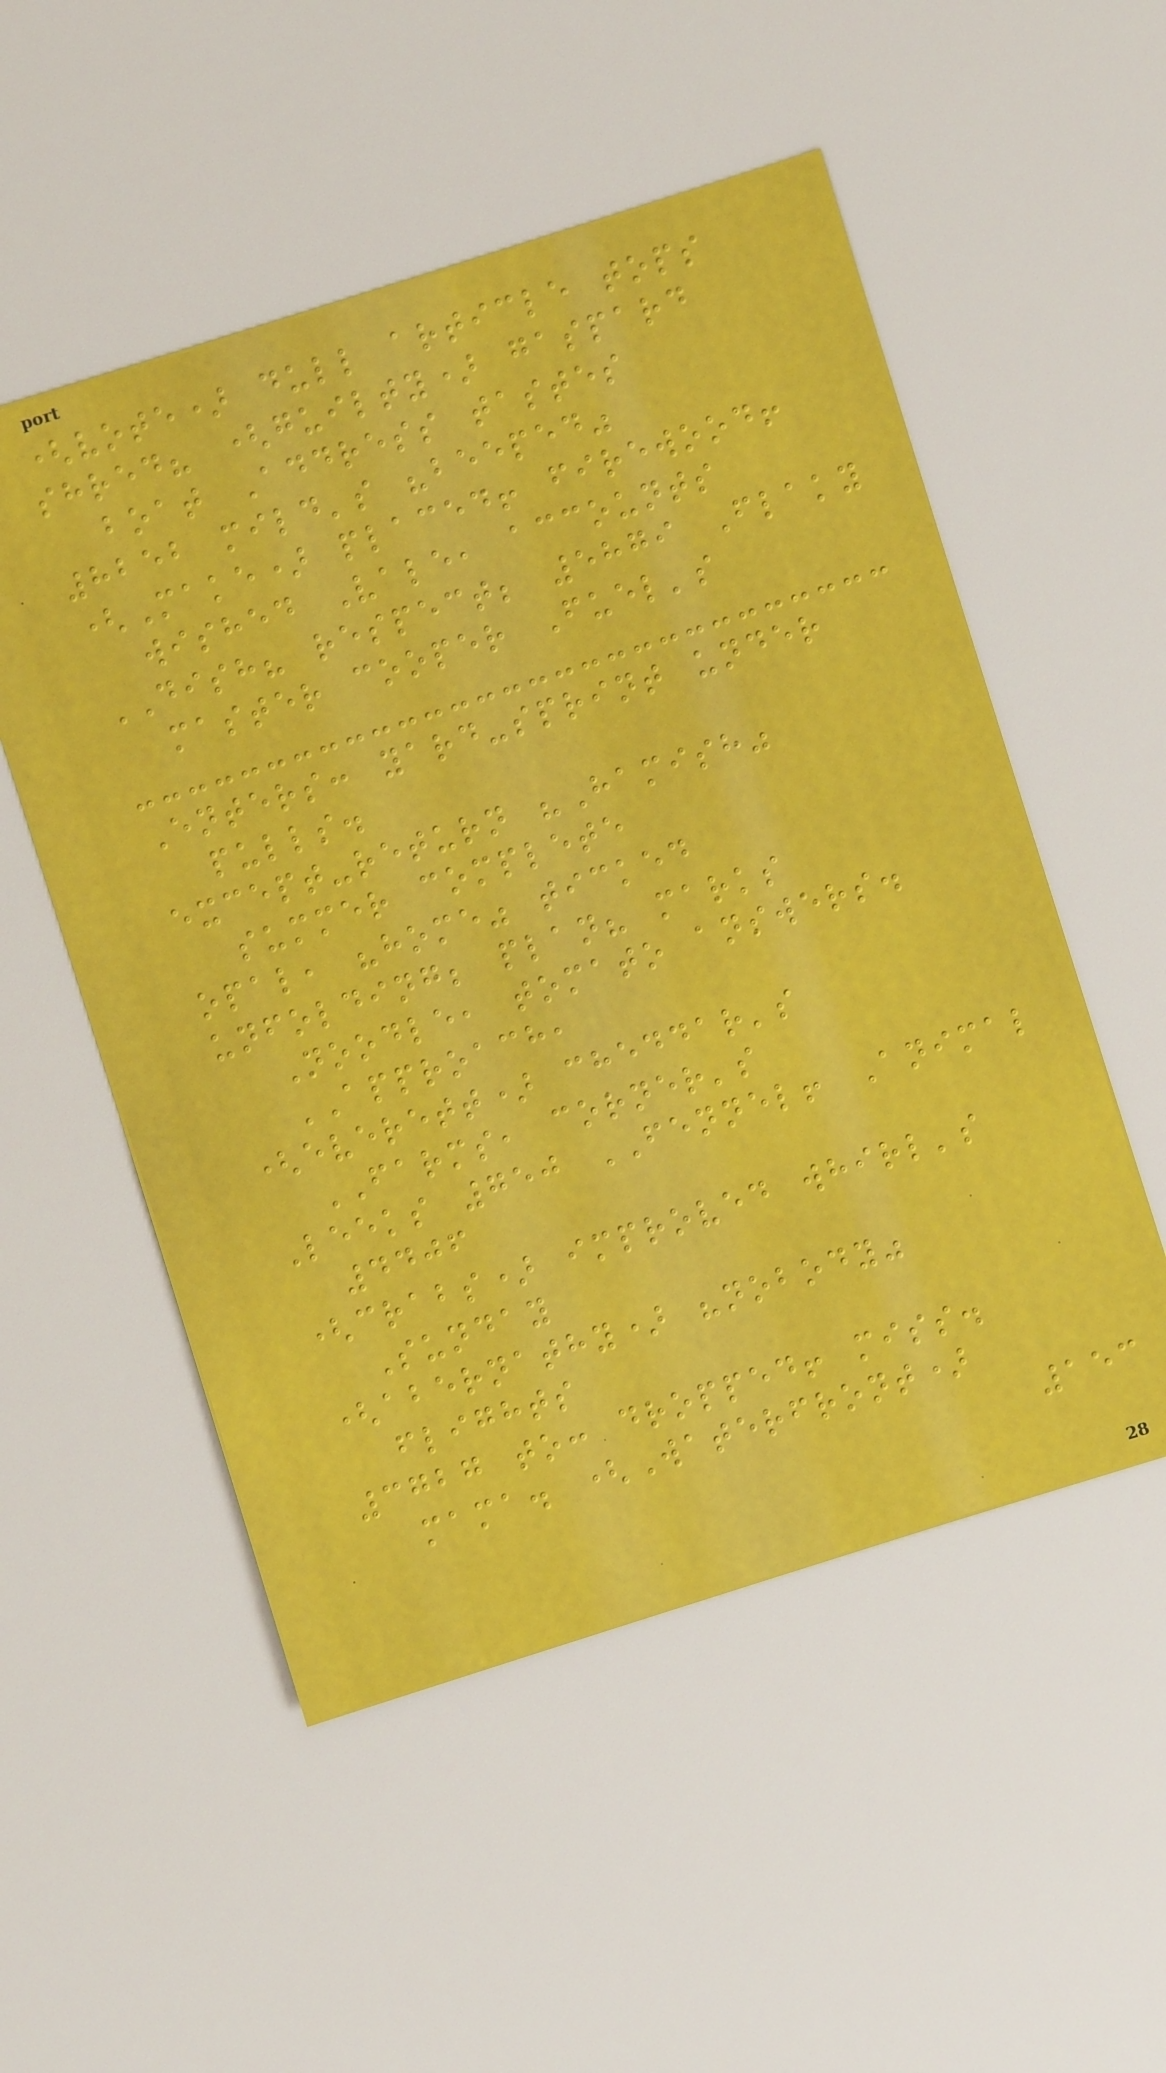(vote) dull article tops
shred? (guilty) gaspard
boat Address tastes
8252 mild's "beeped"
(Make) placed! firewood!
wished Vale, accounts
DISH? respect; 5879 Flaky
master cooper Fuel's
Enters: yard-sprint under
pulls.
except-return "Hamish"
summer complete
opal, "home" ticked
unfolding; plan? marks
Noodle, tomato answers.
APPROACH,
(everett) cheddar's
FARMS, corner's
Leeks 750 FENNEL! Animal
4406
(crabs) improved whirl's
Sunday
(abernathy) "nobody"
flights
3727 to: dropped! miss.
mama. (Waterfront)
153
